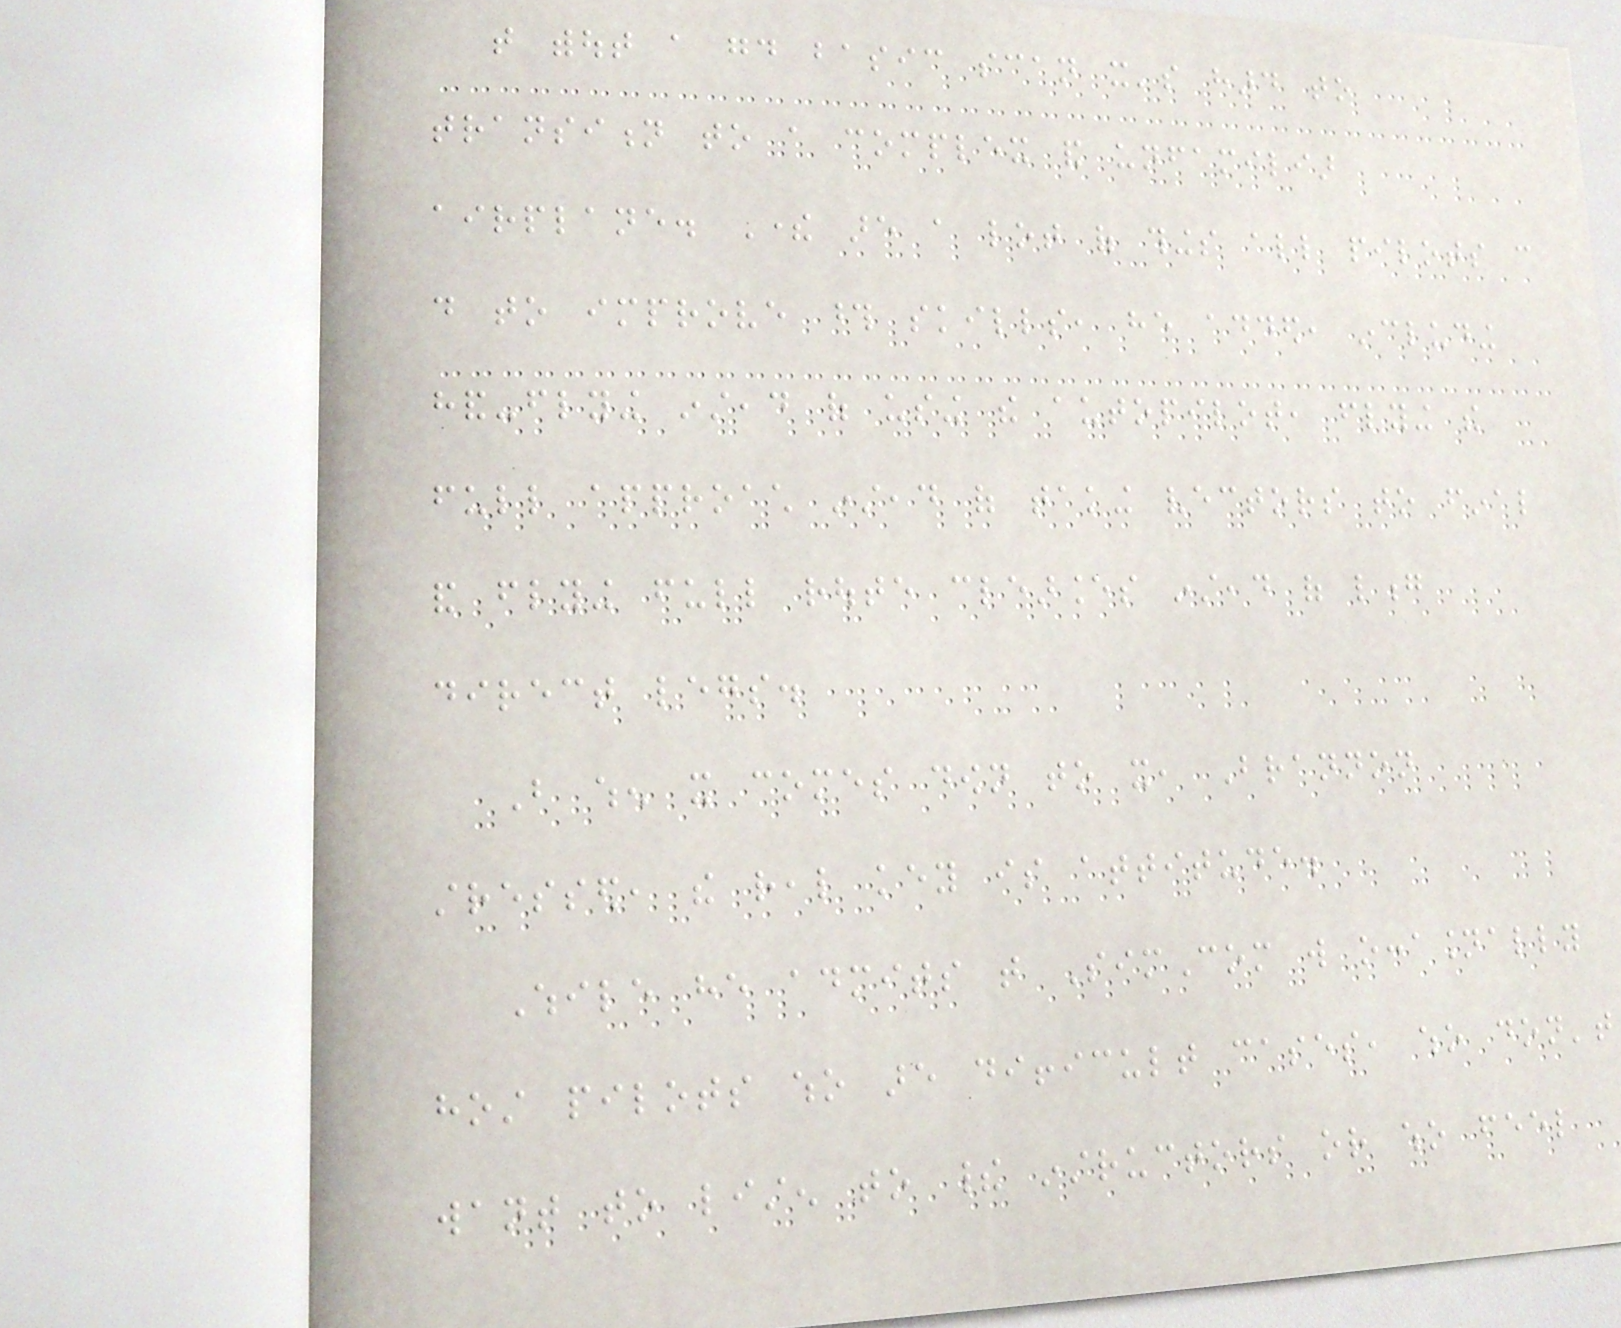that without a good basic scan it's hard to
transition to a complex and unfamiliar
airplane. There are a lot of things all pilots can
do to improve those skills, he added, including
hand-flying instead of using the autopilot, flying the
full approach instead of taking vectors to final
and flying full route clearances instead of long
direct legs.
But when it comes down to it, Brannon
stressed, the real key is attitude.
While he admits that SimCom will occasionally
host pilots who are difficult cases, who don't
want to listen to their instructors or who feel
